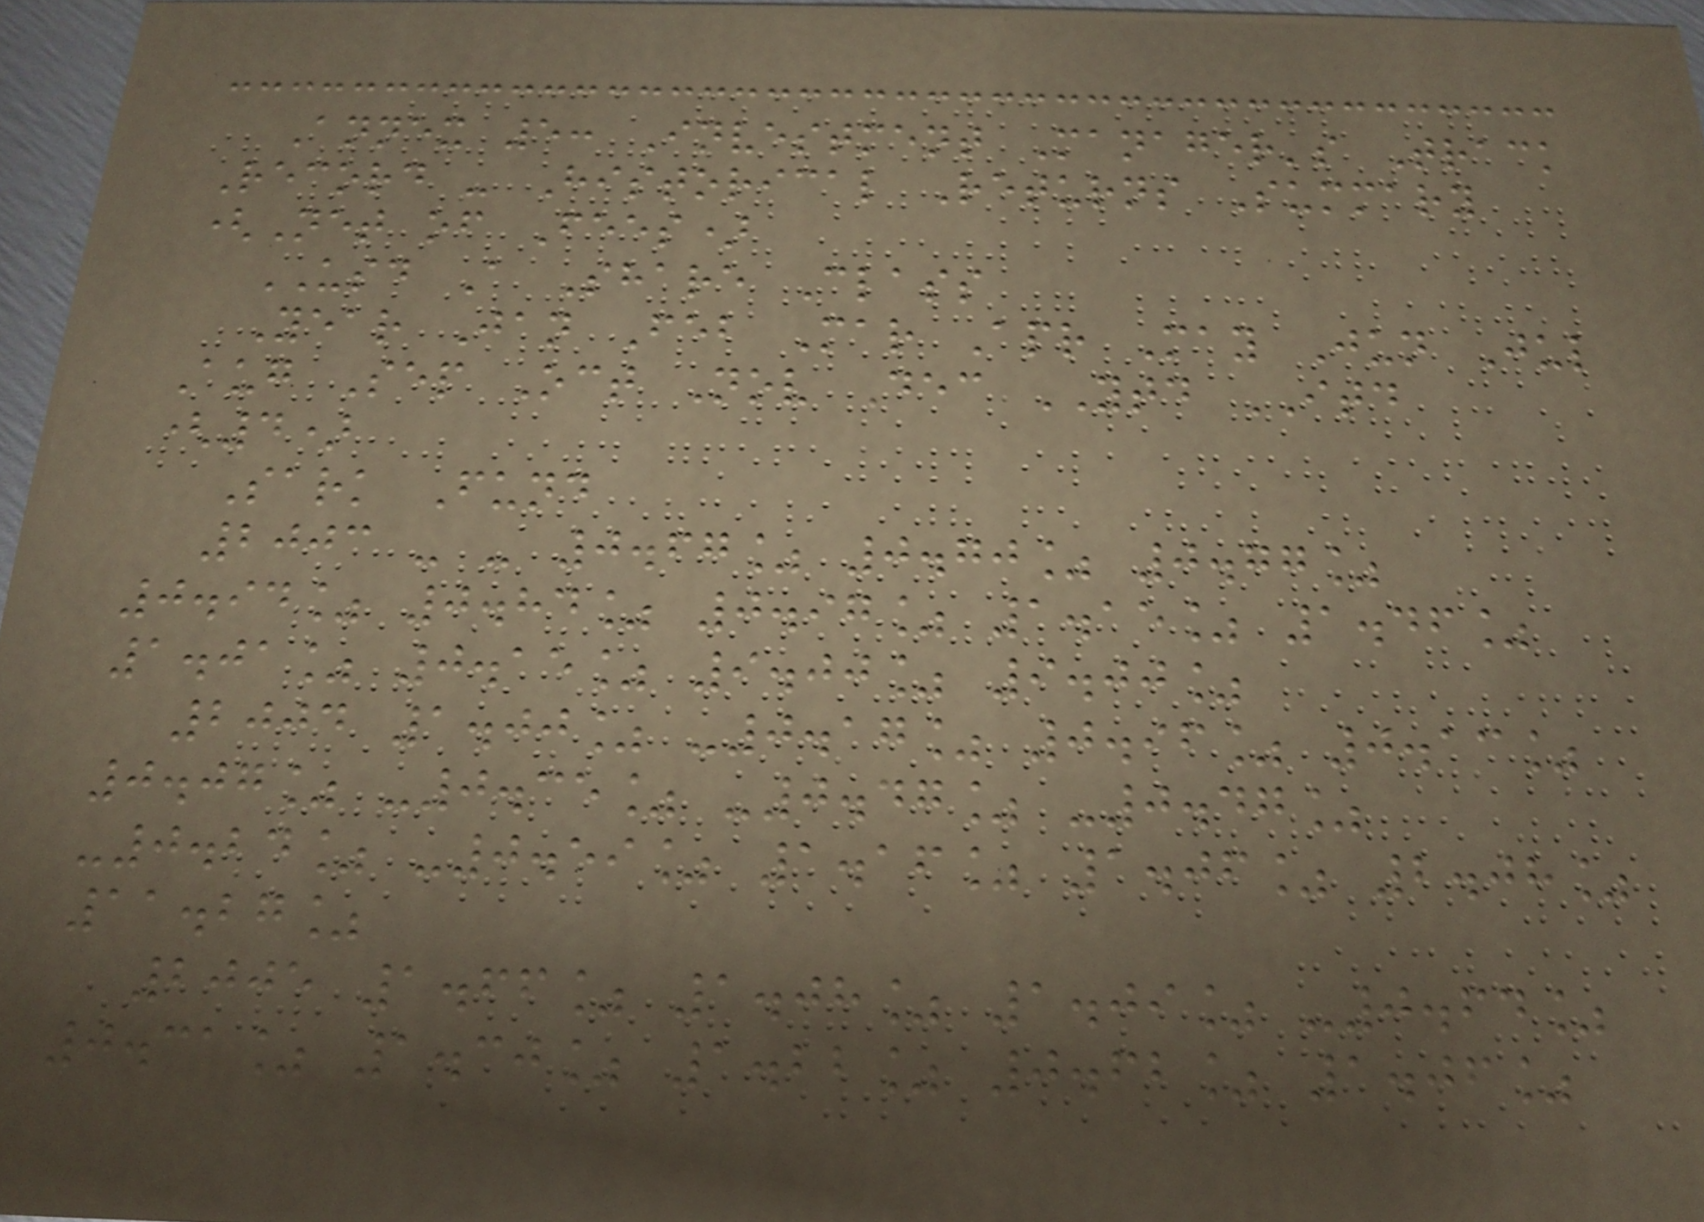Annex 5: Investment Manager's Track
Record - Historical Returns Summary
(Net of Fees)
USD A Share Class
Year Jan Feb Mar Apr May Jun Jul
Aug Sep Oct Nov Dec YTD ITD
(4)
Sark Fund
2003 - - 0.67% 0.70% 0.77%
0.94% 0.84% 0.97% 1.15% 1.46%
1.01% 0.15% 9.00% 9.00%
2004 1.00% -0.17% 0.96% 0.13%
0.07% -0.35% -0.47% -0.47%
-0.24% -0.59% 1.16% 1.06% 2.08%
11.27%
2005 1.66% 1.08% 1.09% -0.64%
0.31% 1.30% 1.22% 0.62% 1.06%
